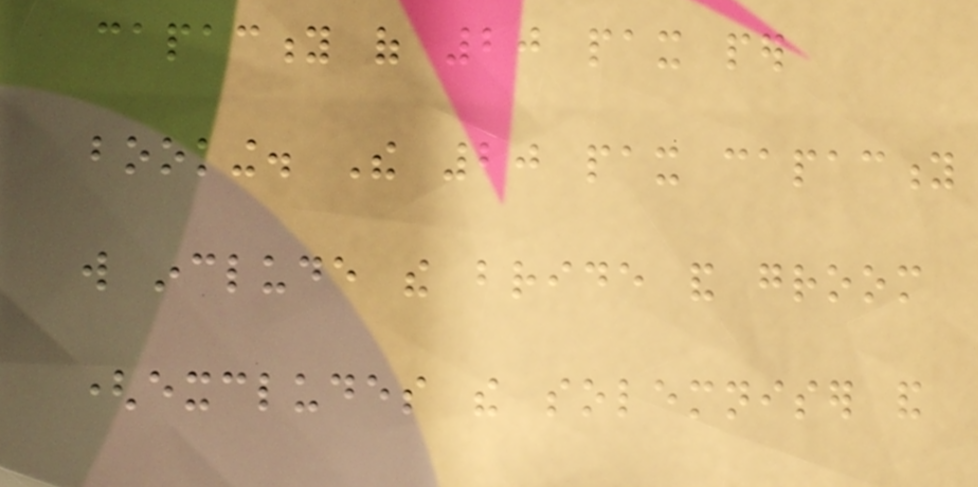capacity of 20 pax per
booking. The 20 pax capacity
will include the bride and groom
(excludes the solemniser and
